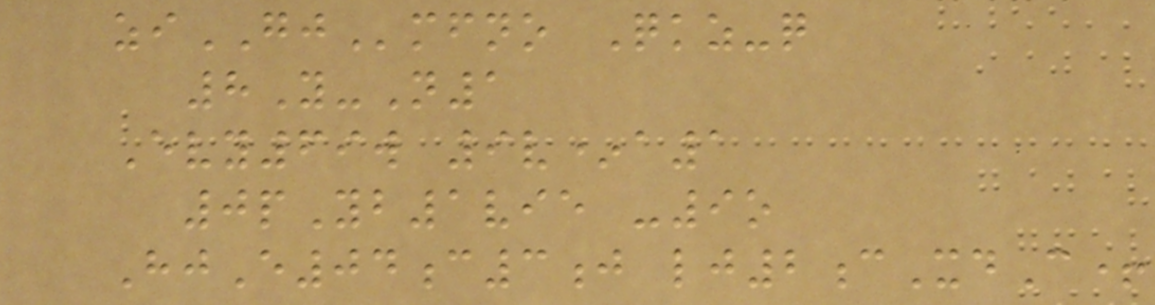ziGJmfno Qkz-q
8Y-N1
Evy69w 9v*a1
0pYb1vie -9o
HjE04c3j lj2cXdC+
